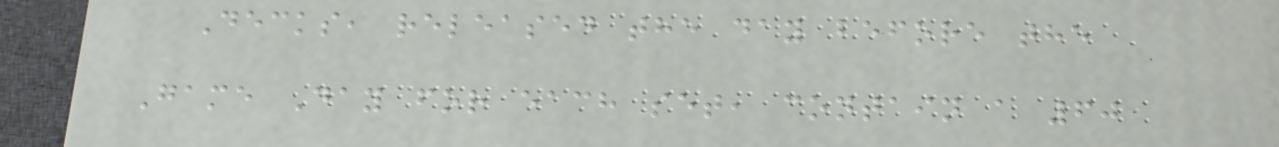Decks, released the day before the
Game Day for each set, contain a 60
